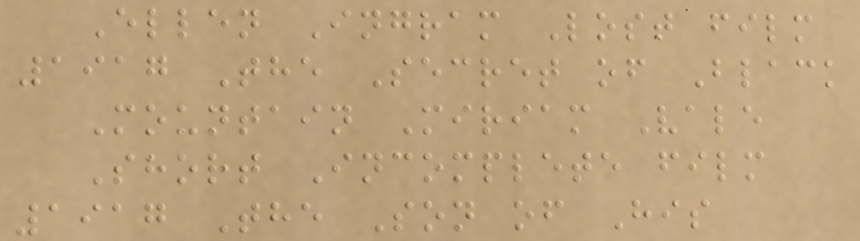Ellen Ingram Lost film
1917 The Secret of Black
Mountain Miriam Vale
Short Incomplete film
1917 The Son of His
